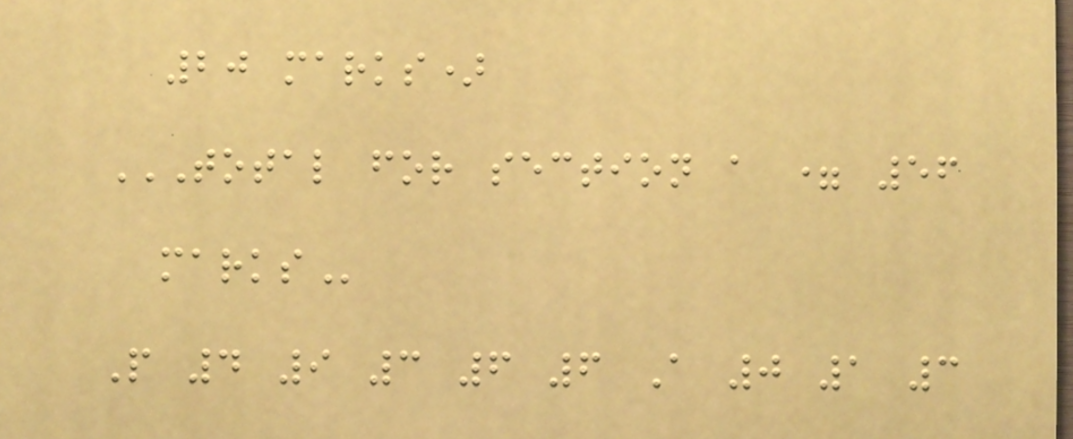20 marks)
TOTAL FOR SECTION A = 56
MARKS
P 4 9 3 6 6 A 0 1 3
